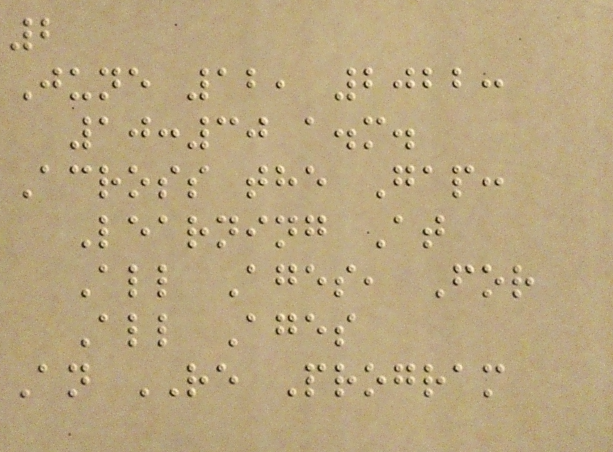2
June 12, 2022:
10:30 a.m.
Across the Gap:
Learning At
All Ages, For
All Ages
An RE Program
